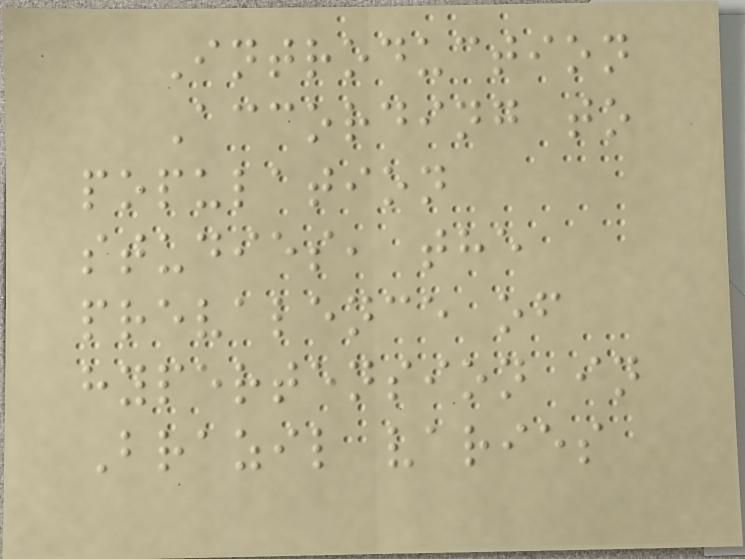Introduction
According to
population
studies, the
prevalence of
hypertension in
Brazil varies
